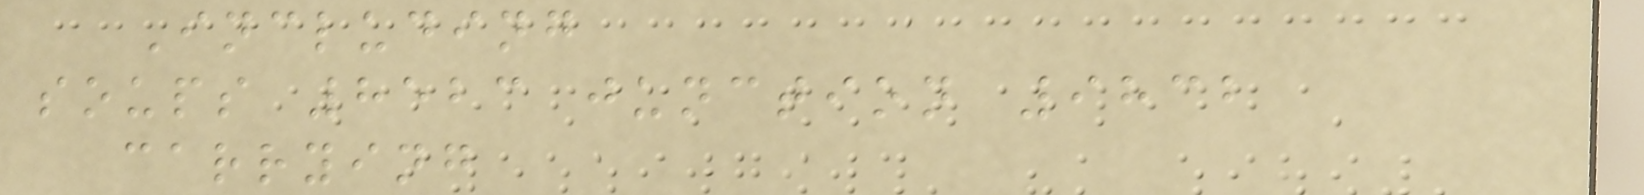Including
soups 8523 junction 9832
carrying
